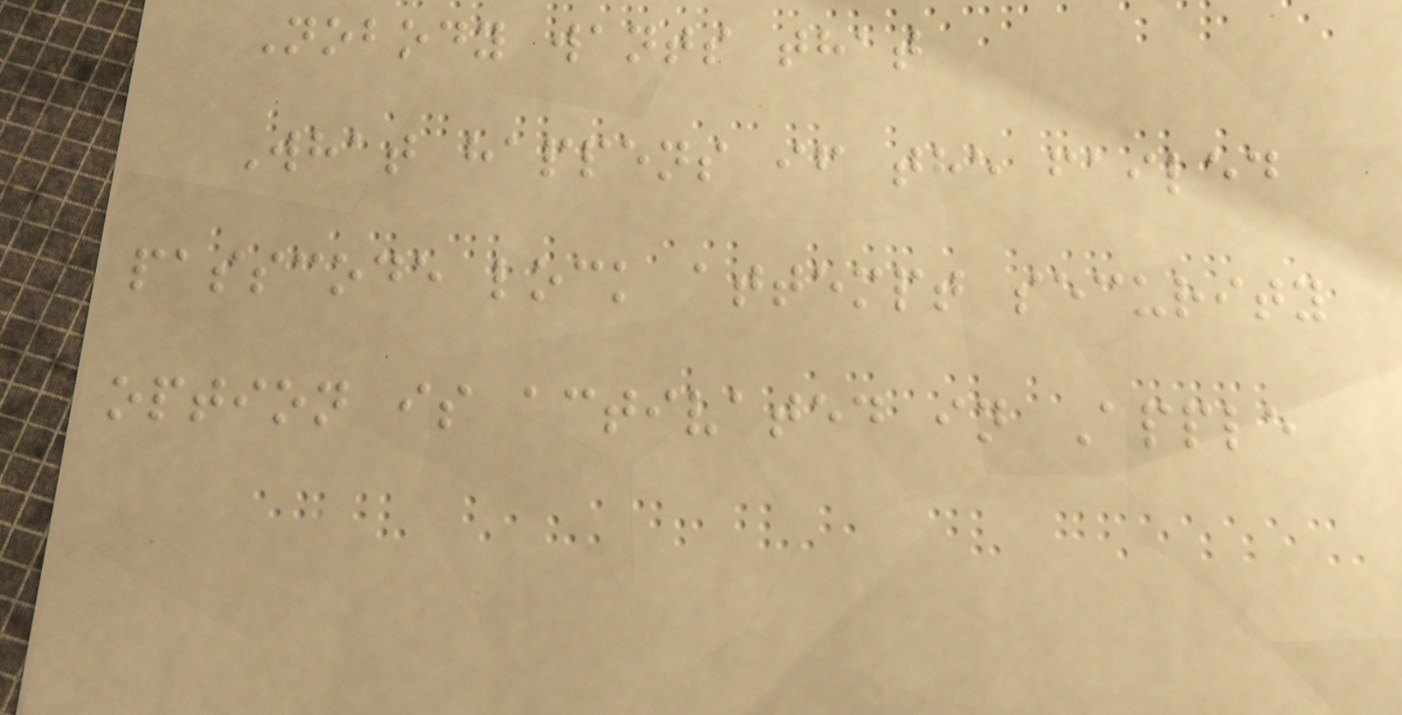Nobody wants that
What happens if the failed
passcode lock attempt security
option is activated in Apple
